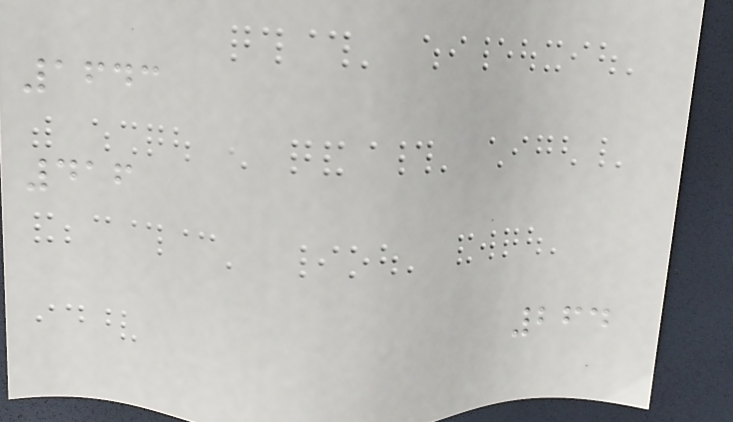1643
416
264
